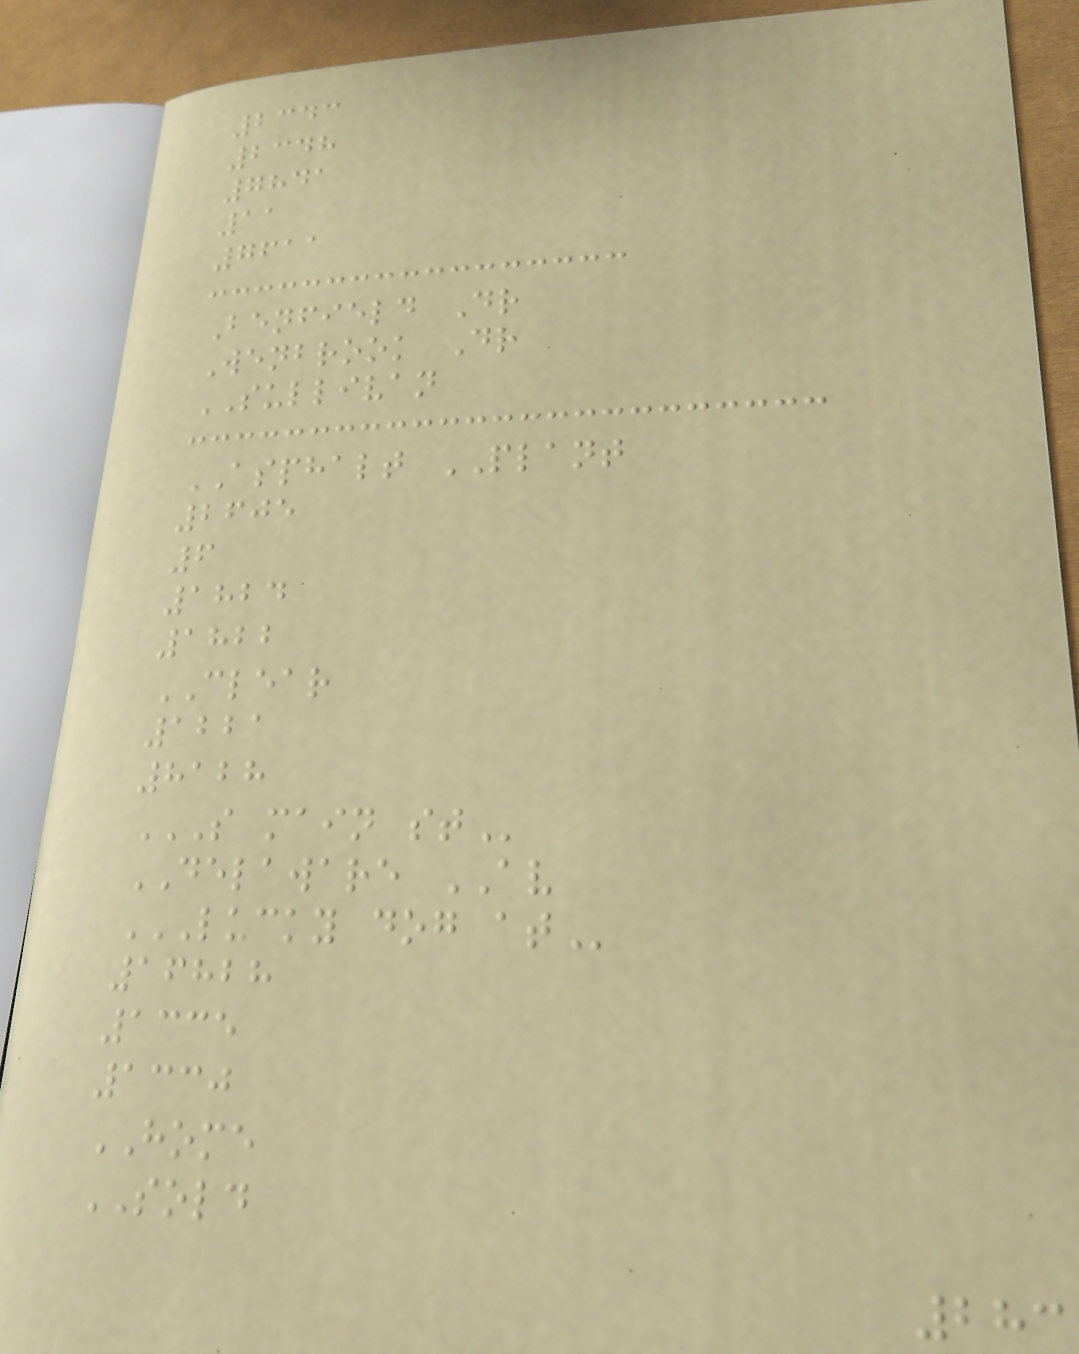2343
2348
7841
11
7611
Benfield Dr
Wenbrook Dr
SULLIVAN
ASPHALT PLANT
2605
6
1824
1822
CLEAR
1221
8128
S MAIN ST
DELAWARE AV
LUCKY DOG AT
16828
1335
1330
HOME
SOLD
283
